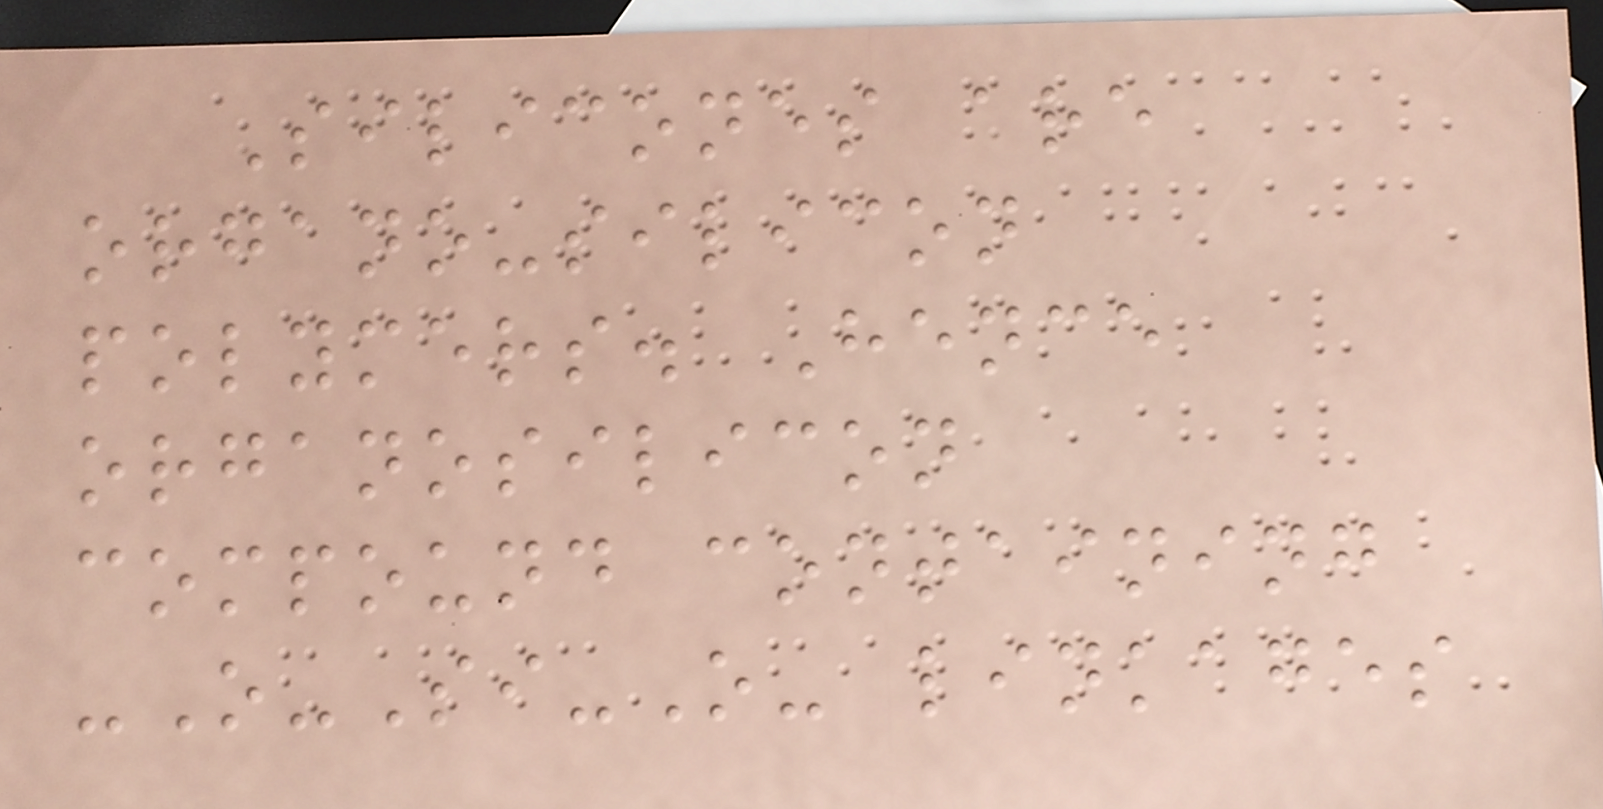Silicones are
organo-silicon
polymers. Hence
organosilicon
compound containing
-O-Si-O- linkages
